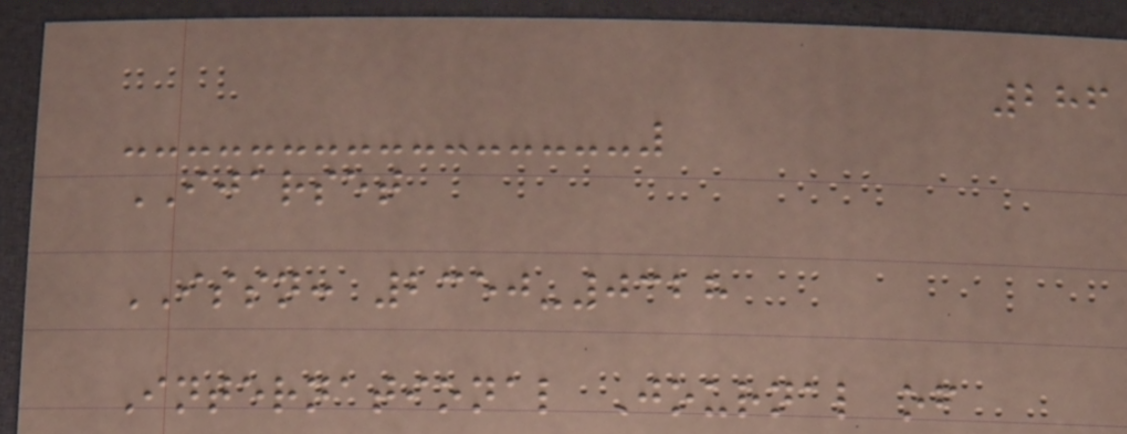286
IJARSET
ISSN: 2350-0328
International Journal of
